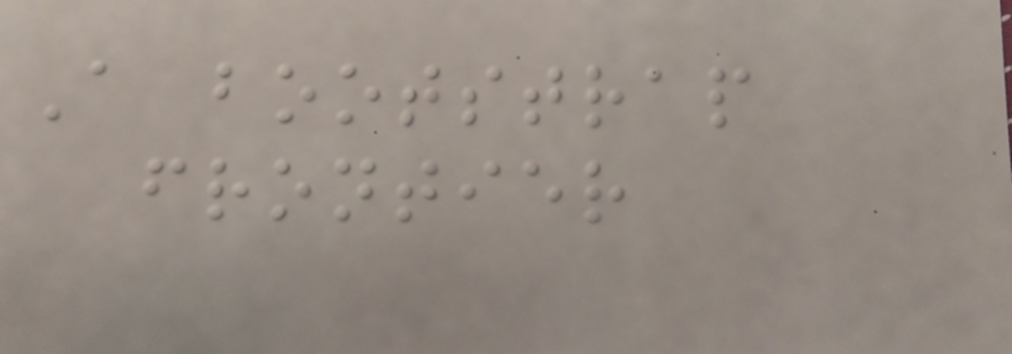A bootstrap
frontier
